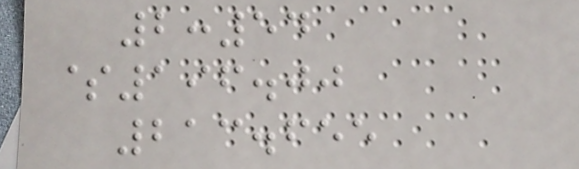2:54
$196.00
213.655
